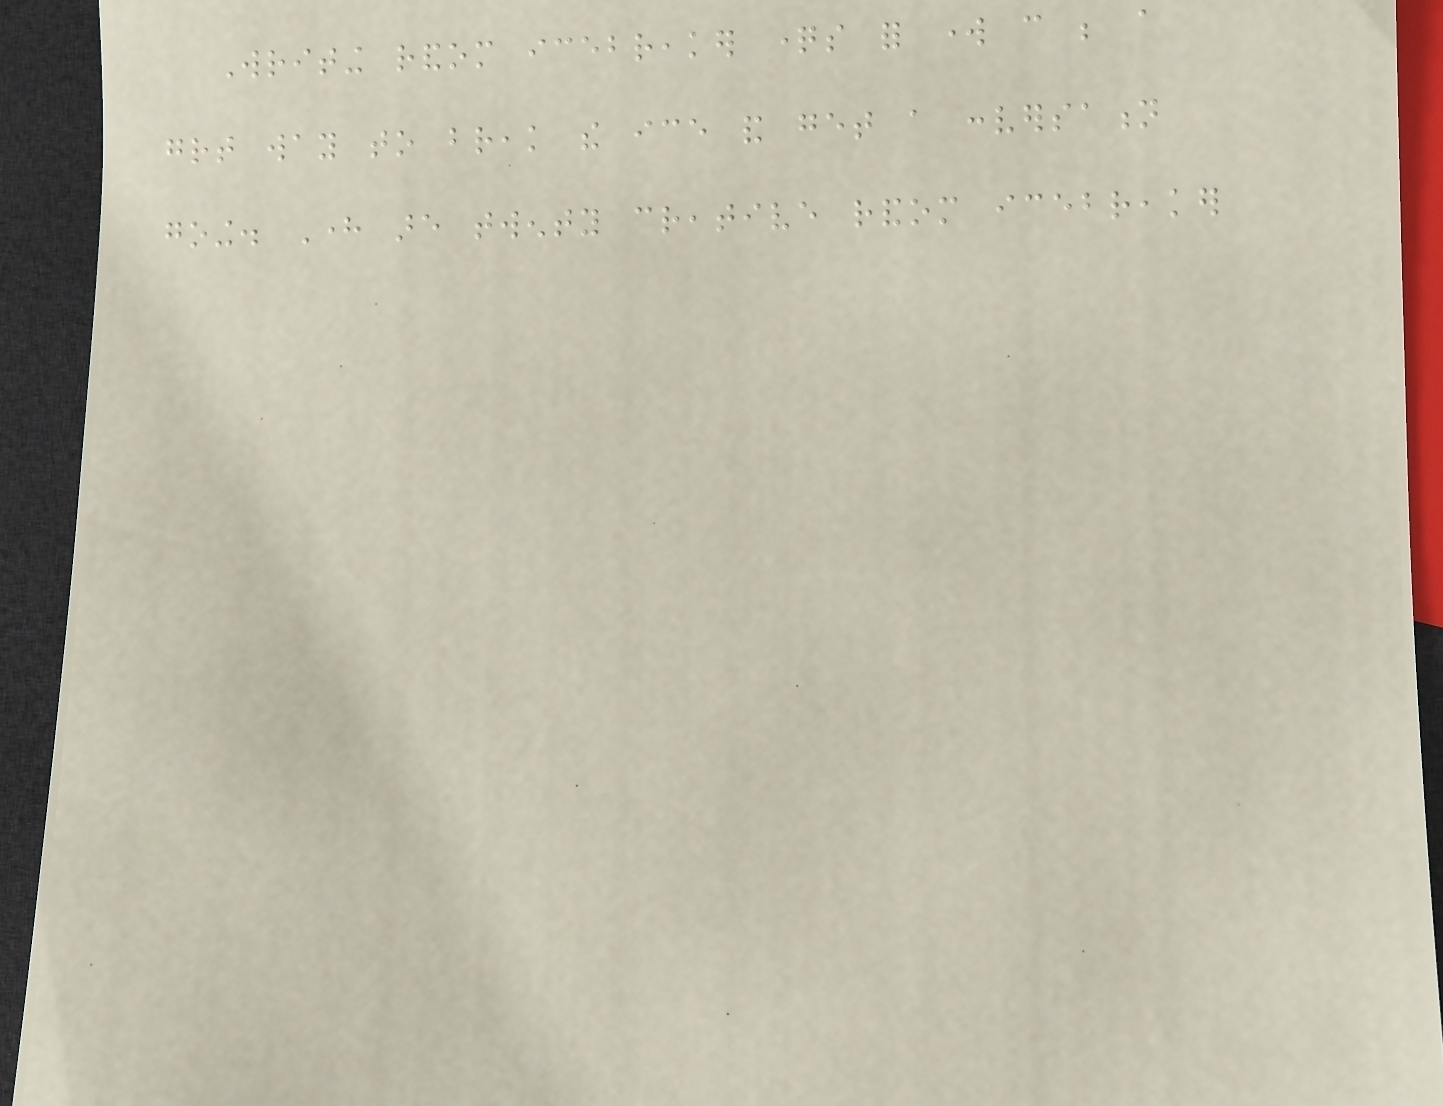Writing random icebreaker questions for work can be a
great way to break the ice and get a conversation
going. Here are twenty creative random icebreaker
